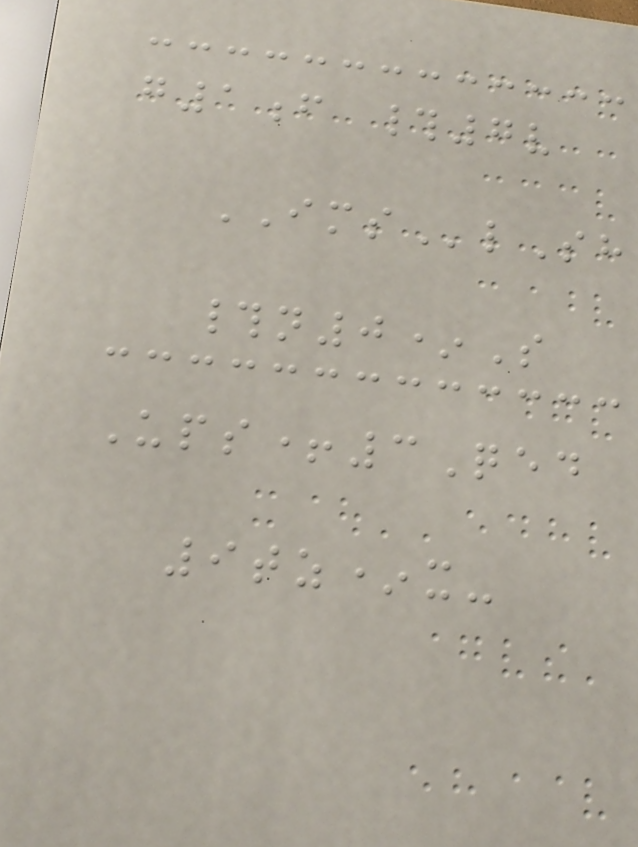g1f #7v
IMSlSh
#n0*S
Ups+3Qed
9tz*x-
